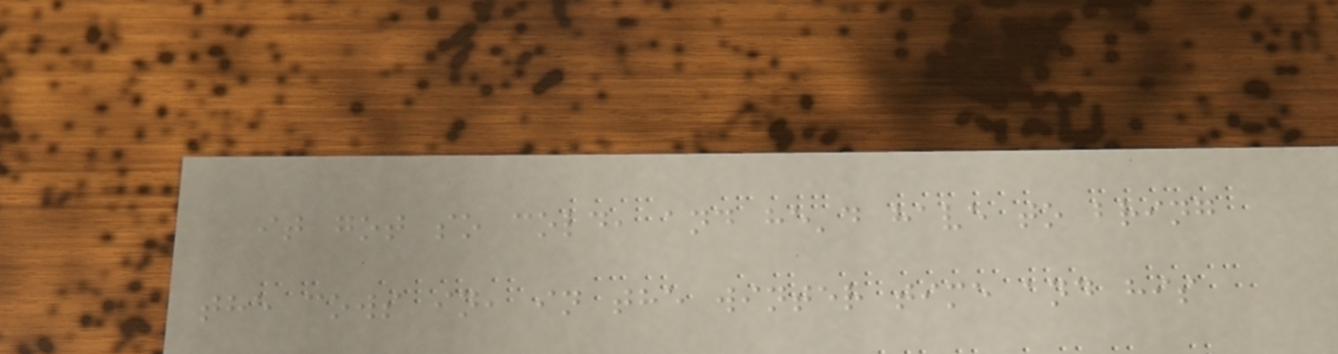it got so cold, and he'd have to bring
the cows in, in the winter time and his
